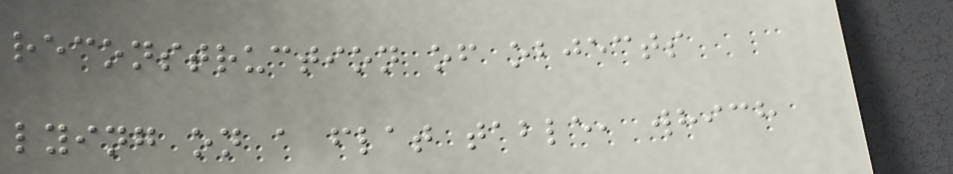reconstruction of objects
lying on a flat table, which
